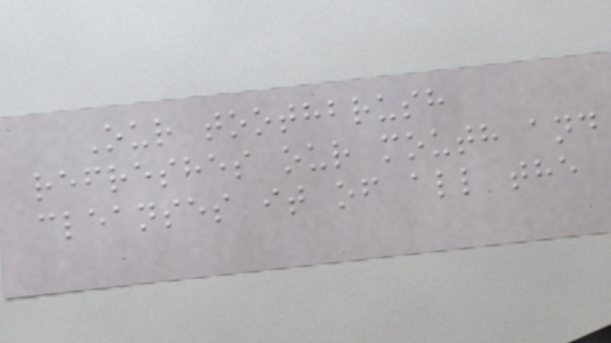Our toothbrush
refreshes our mouth and
cleanses it of all the
